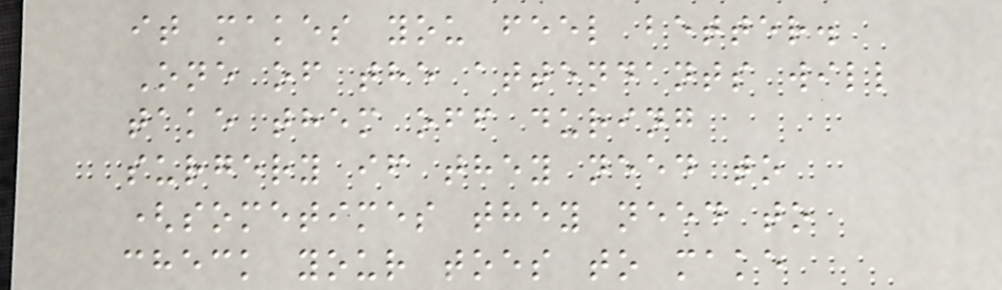it makes you feel better.
One of the attendants will
take them off during
surgery if they need to
(sometimes they need to
check your toes to make
